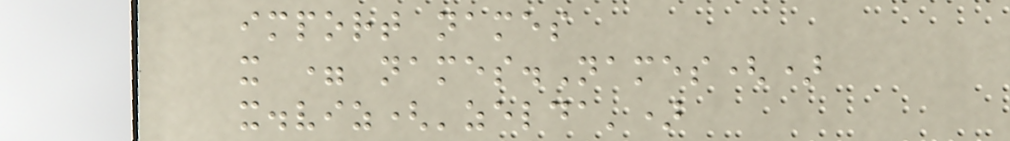import names
x = names.Names()
x.viz('zelda')
